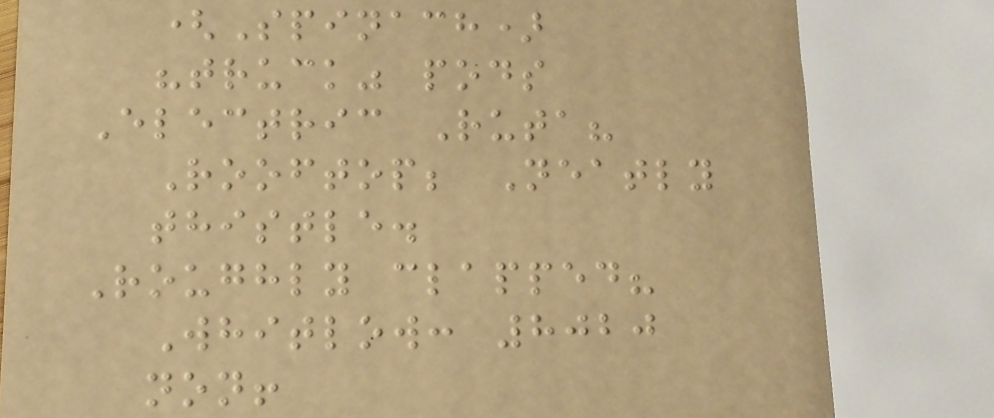(Spinach)
"truck" pods
Electric Ruta?
Rooftop; Neatly
thistle.
Roughly clapped?
Whitlow: 8020
non!
